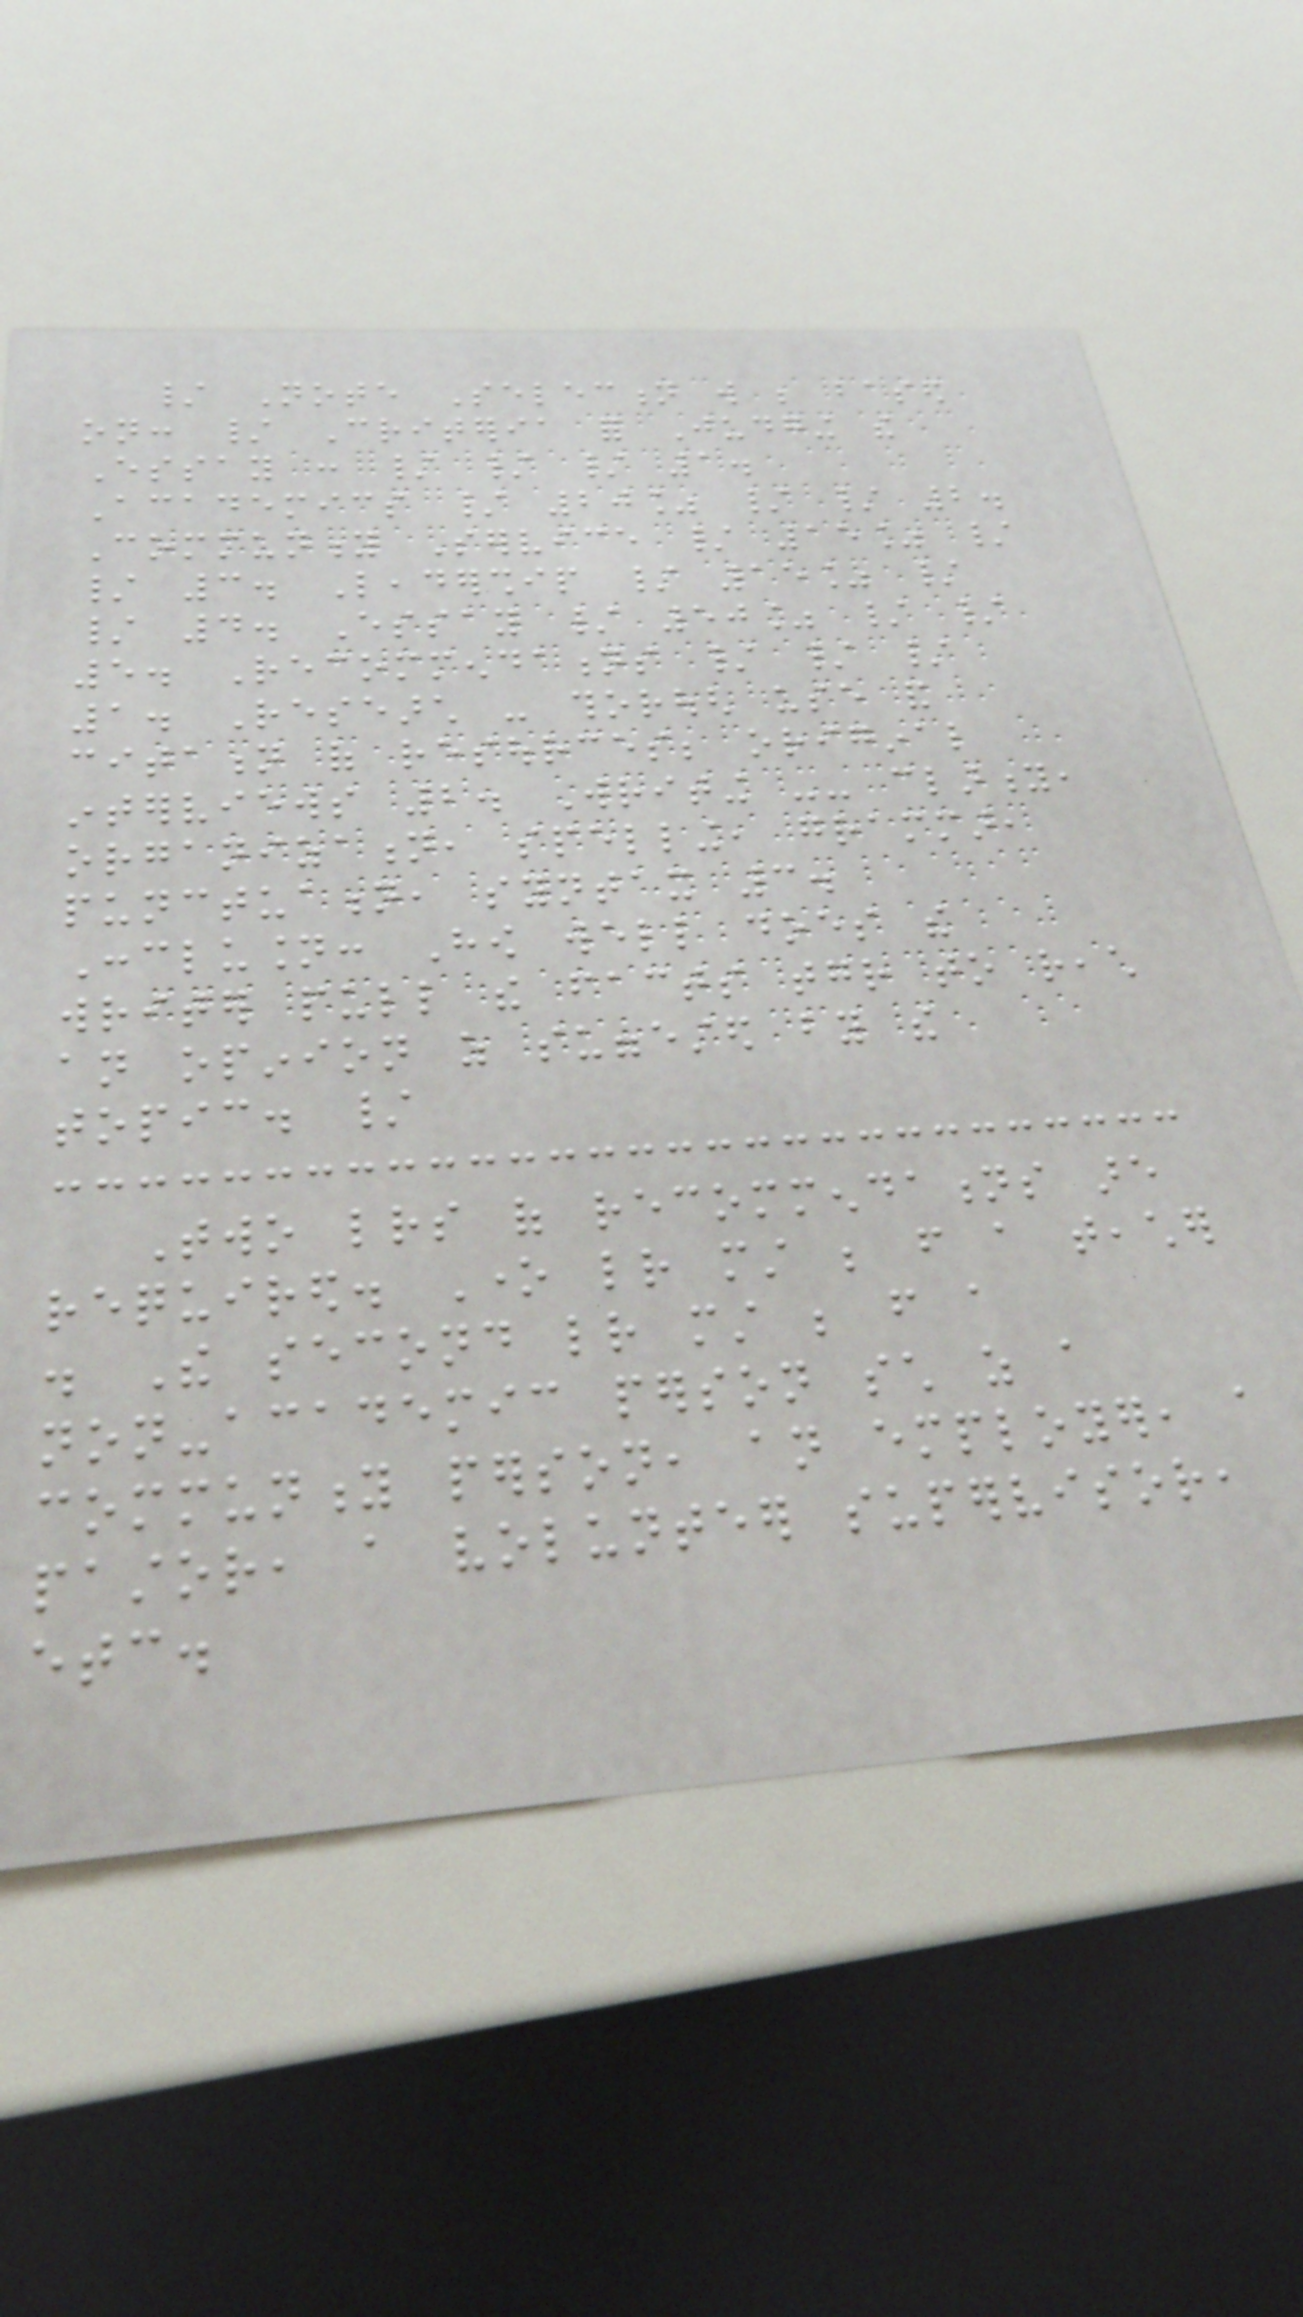/ Note Selection will be based
on: / Criteria for Judging the
Essay : / / / 1.
Academics / 20% / / 2.
Community Service / 15% /
/ 3. Leadership / 15% /
/ 4. Essay / 50% / /
5. Recommendations / / /
1. Research - thorough use and
citation of resources; original
interviews 2. Writing -- clarity,
organization, spelling, grammar,
punctuation, syntax 3.
Conclusion: How well does the
writer pull the facts together to reach
an opinion as suggested by the
topic. /
Two letters of recommendations are
required. One letter must be from a teacher
. The second letter must be from a
non-academic person such as a
community person, an employer, a
pastor, a volunteer supervisor,
etc.
